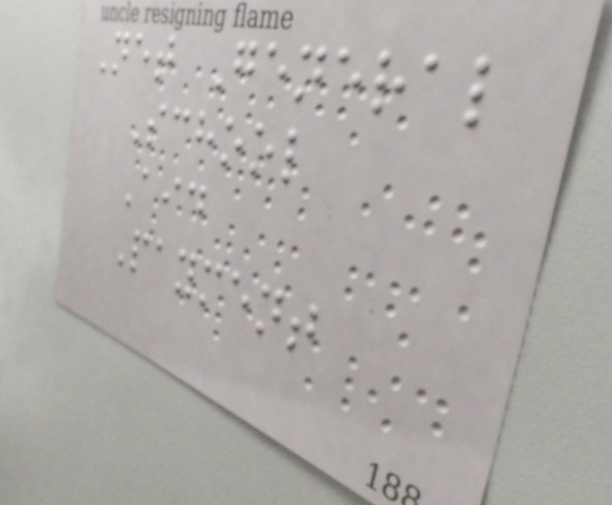Net General
School
Aid
Payment
